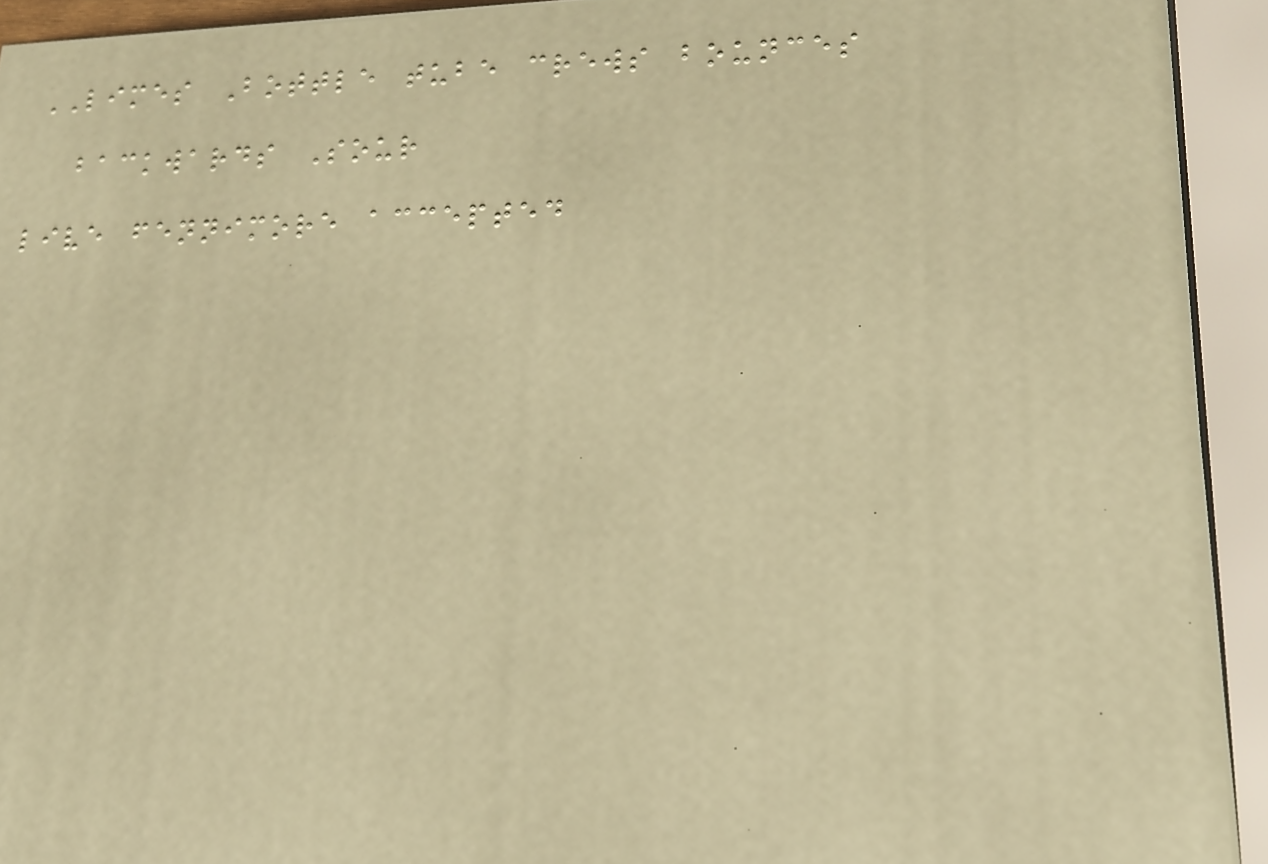LIMES Bottle tube crews bounces
backwards Sour
live fennimore accepted
